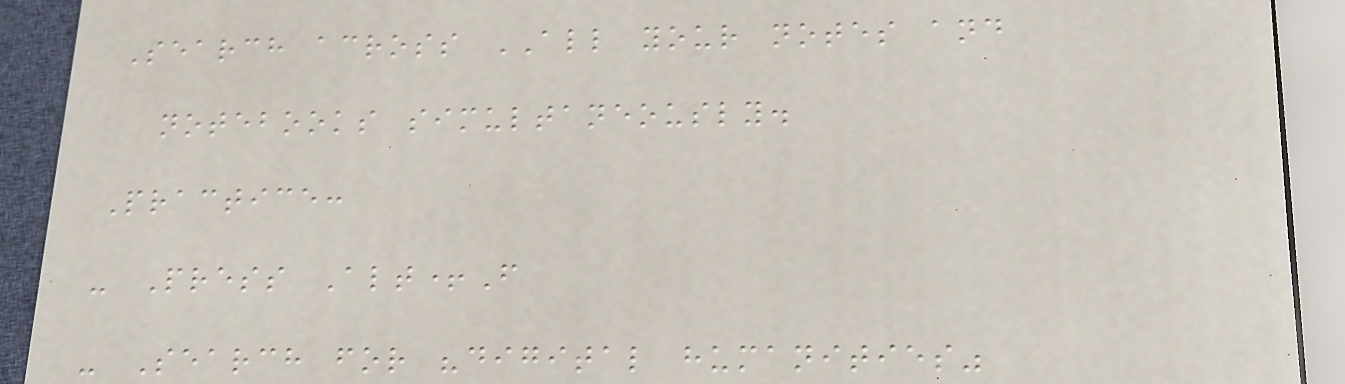Search across ALL your notes and
notebooks simultaneously.
Practice:
- Press Alt+F
- Search for "digital humanities"
